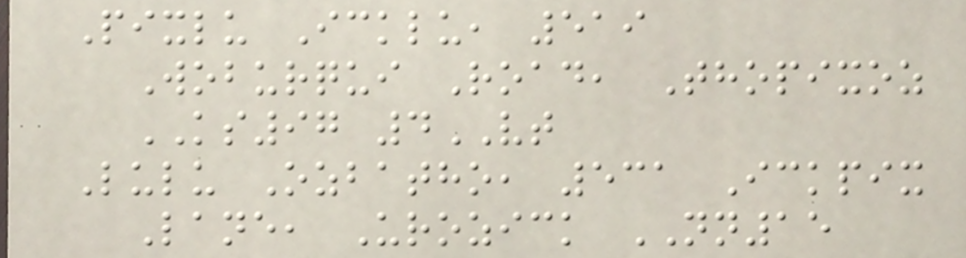Pixlu Icklu, 519
Woburqui Road, Thopixoz
KS97 4VT
Lulu Ozbatho, 531 Ickpix
Lane, Urozick NN15
